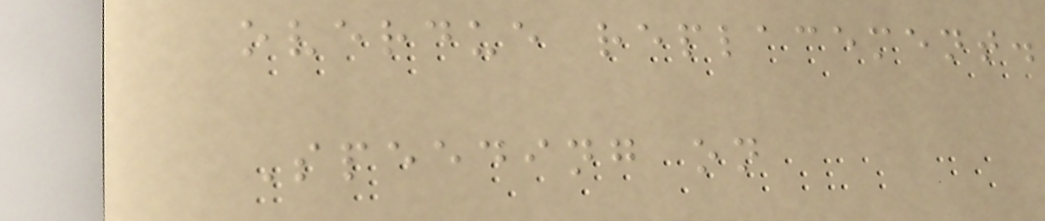overdue replacement.
Speeding on
